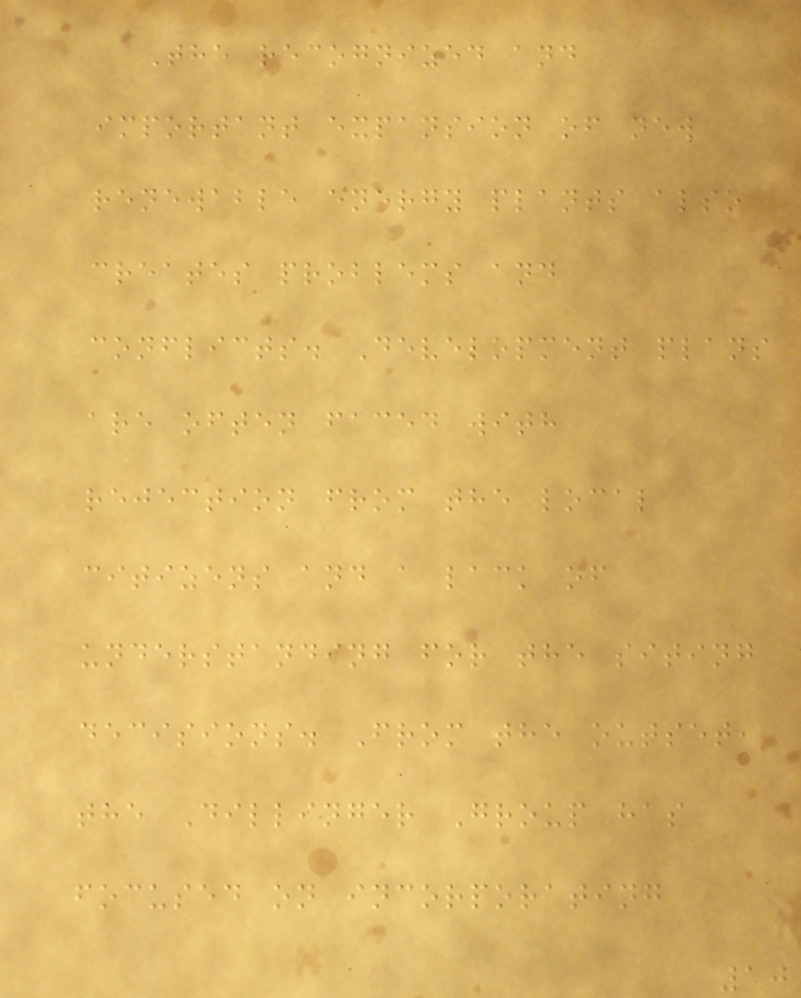The recognized and
important expansion of new
renewable energy plants also
creates problems and
conflicts. Development plans
are often faced with
rejection from the local
citizens and a lack of
understanding for the siting
decisions. From the outset,
the Dillinger Group has
focused on incorporating
10
